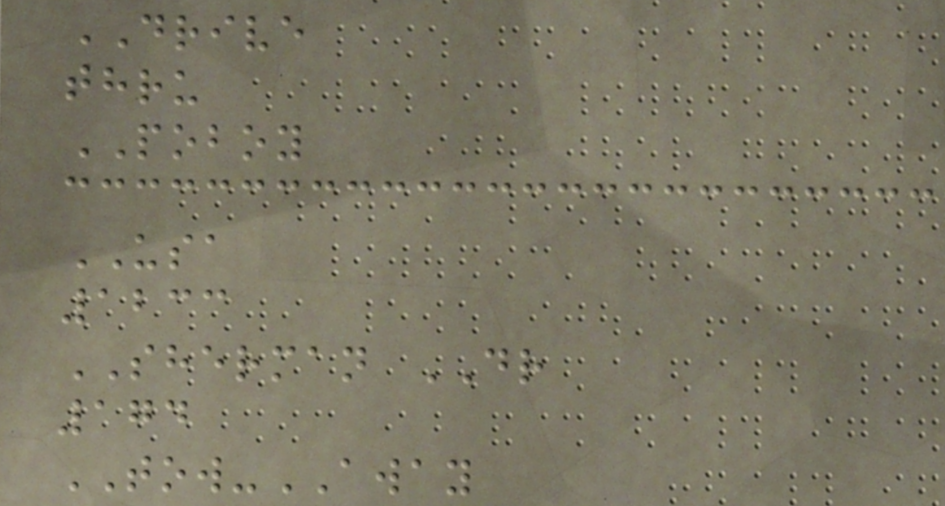DRIVE
thru
POBOY
USA
1233
SHERMAN DR
174
TOW-AWAY
